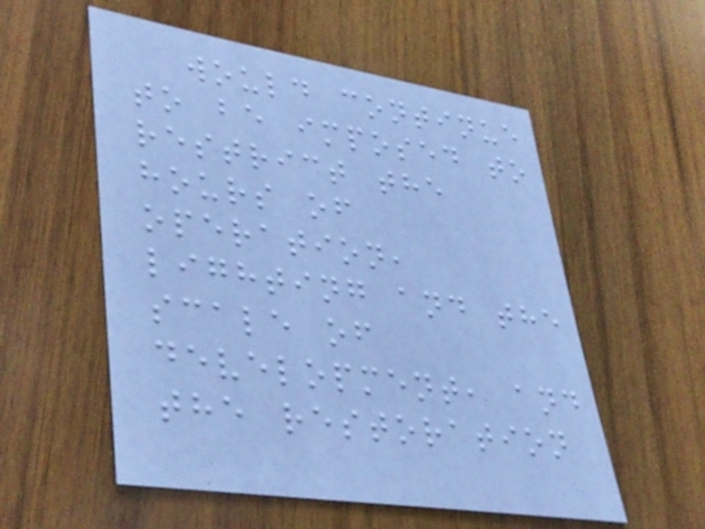would continue
to be imposed to
restrict the
hours of
operation,
lighting and the
scale of
development, and
the restoration
